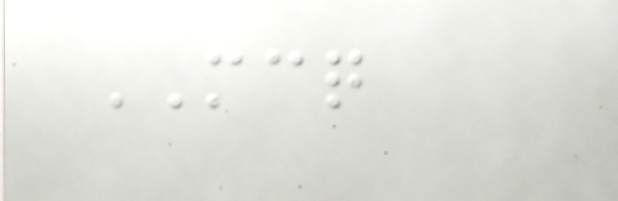MCQ
